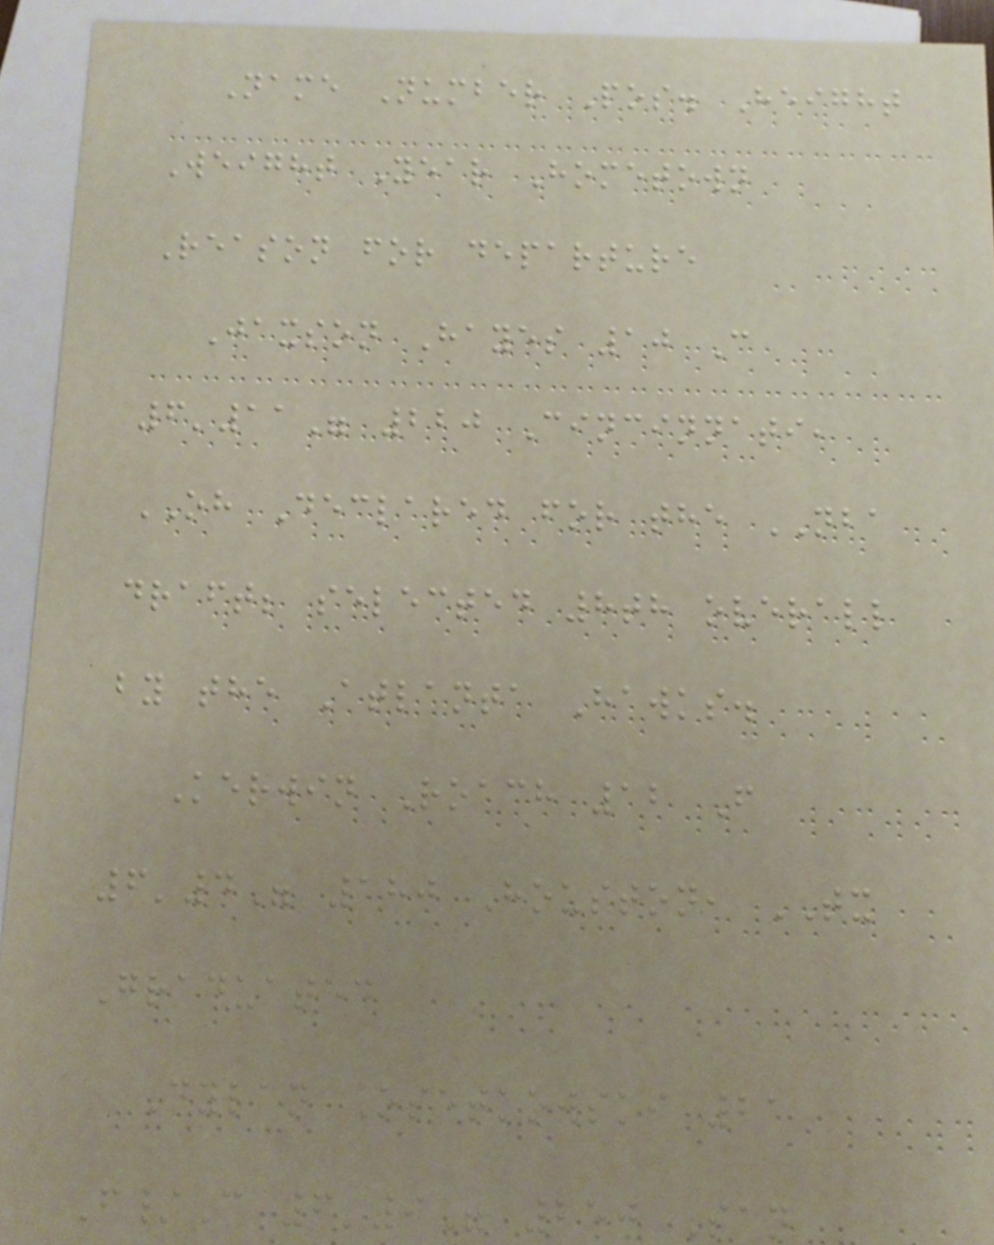Name Number Pos. Height
Weight Year Hometown
Reason for departure
Jaxson Hayes 10 C
6'11" 220 Cincinnati,
OH Declared for the NBA
draft; selected 8th overall
by the Atlanta Hawks.
Kerwin Roach 12 F
6'4" 180 Houston, TX
Graduated
Dylan Osetkowski 21
F/C 6'9" 250 San
